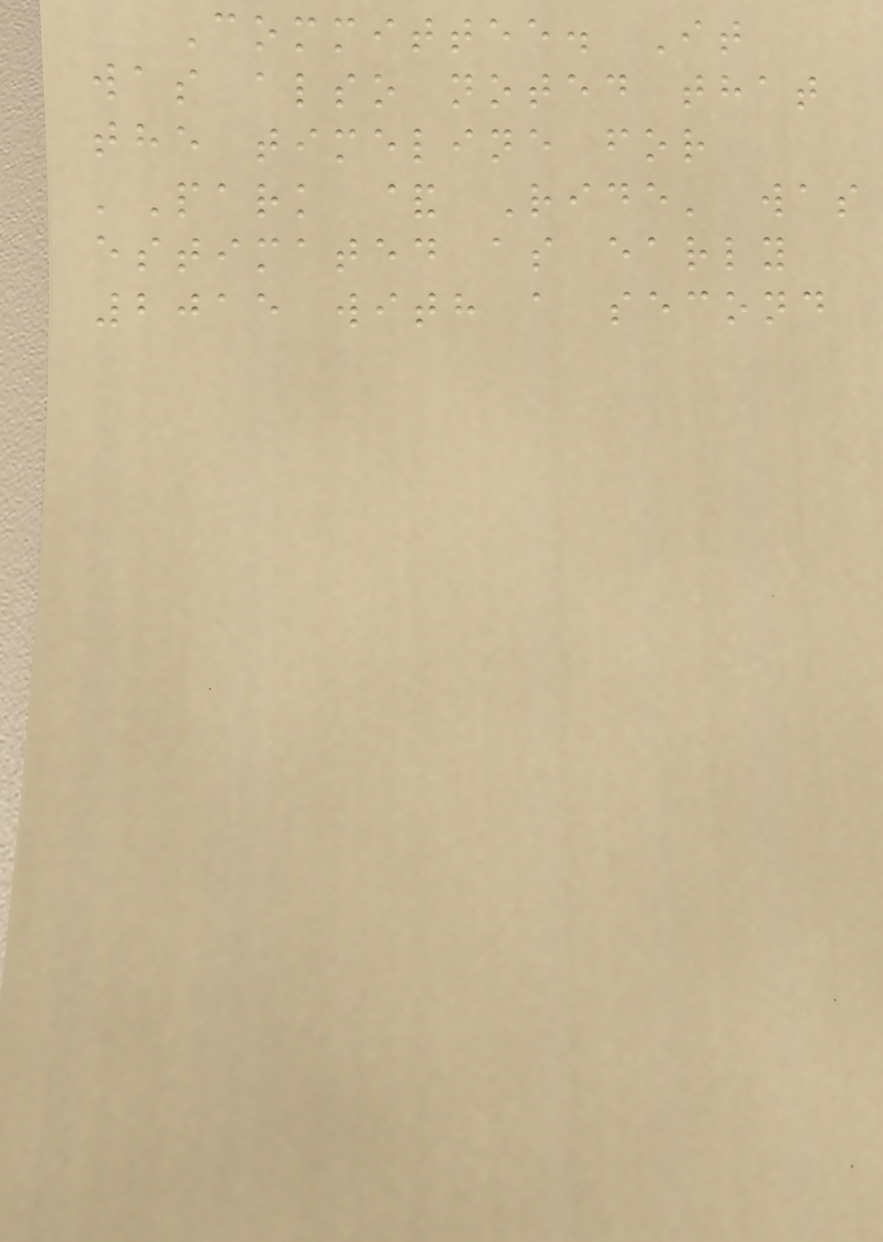Committee. It
was also noted that
the timeline for
'Park & Ride' was
estimated as early
2015 with a second
